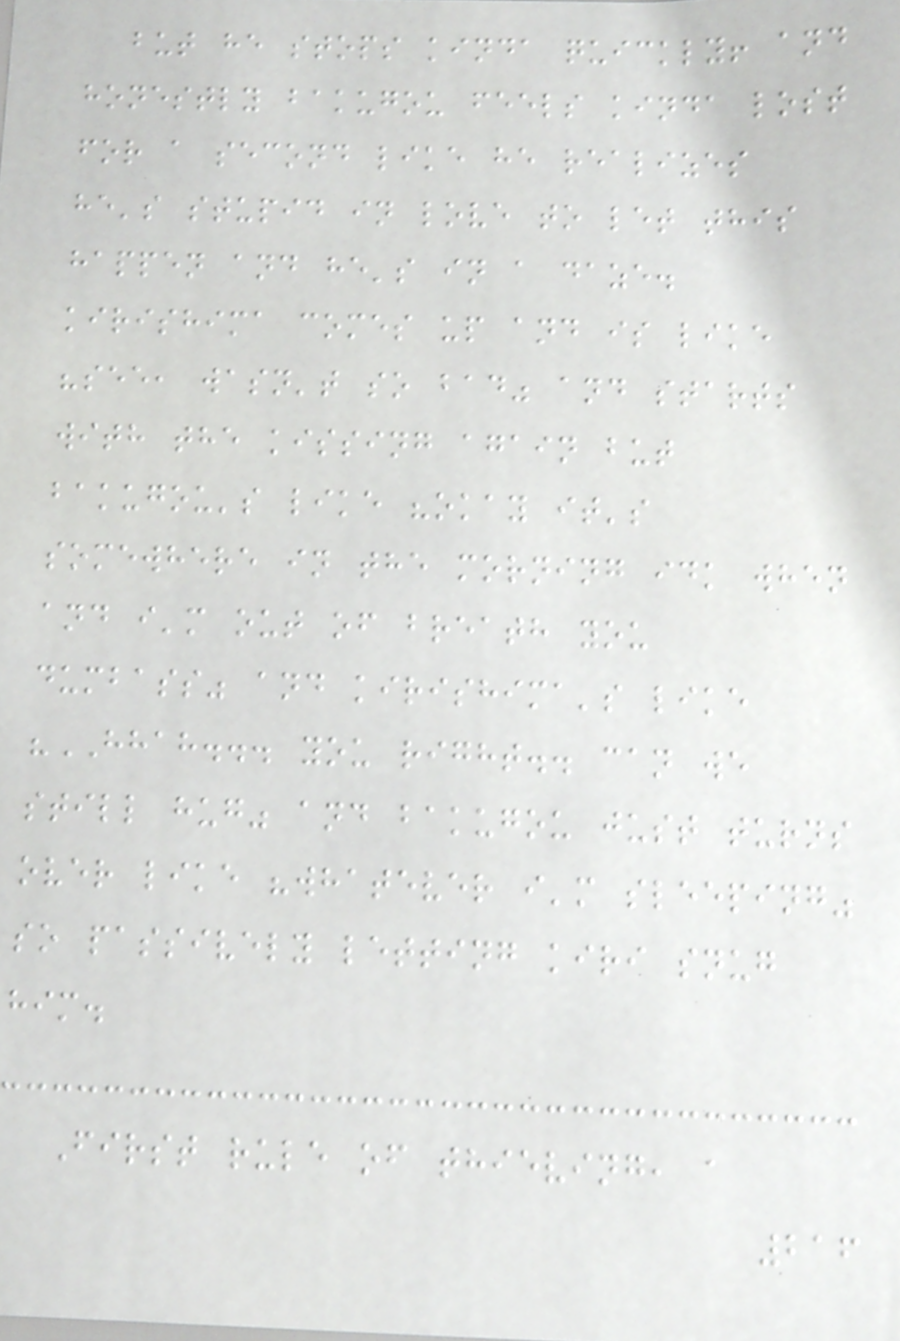but he stops kinda quickly! and
honestly bakugou feels kinda lost
for a second like he realizes
he's stupid in love to let this
happen and he's in a daze.
kirishima comes up and is like
"see, wasn't so bad" and starts
with the kissing again but
bakugou's like "okay it's
somewhere in the morning idk when
and i'm out of breath you
dumbass" and kirishima's like
"HHAH... you right.. can we
still hug" and bakugou just turns
over like "whatever i'm sleeping"
so passively letting kiri snug
him.
First rule of thieving, a
216
